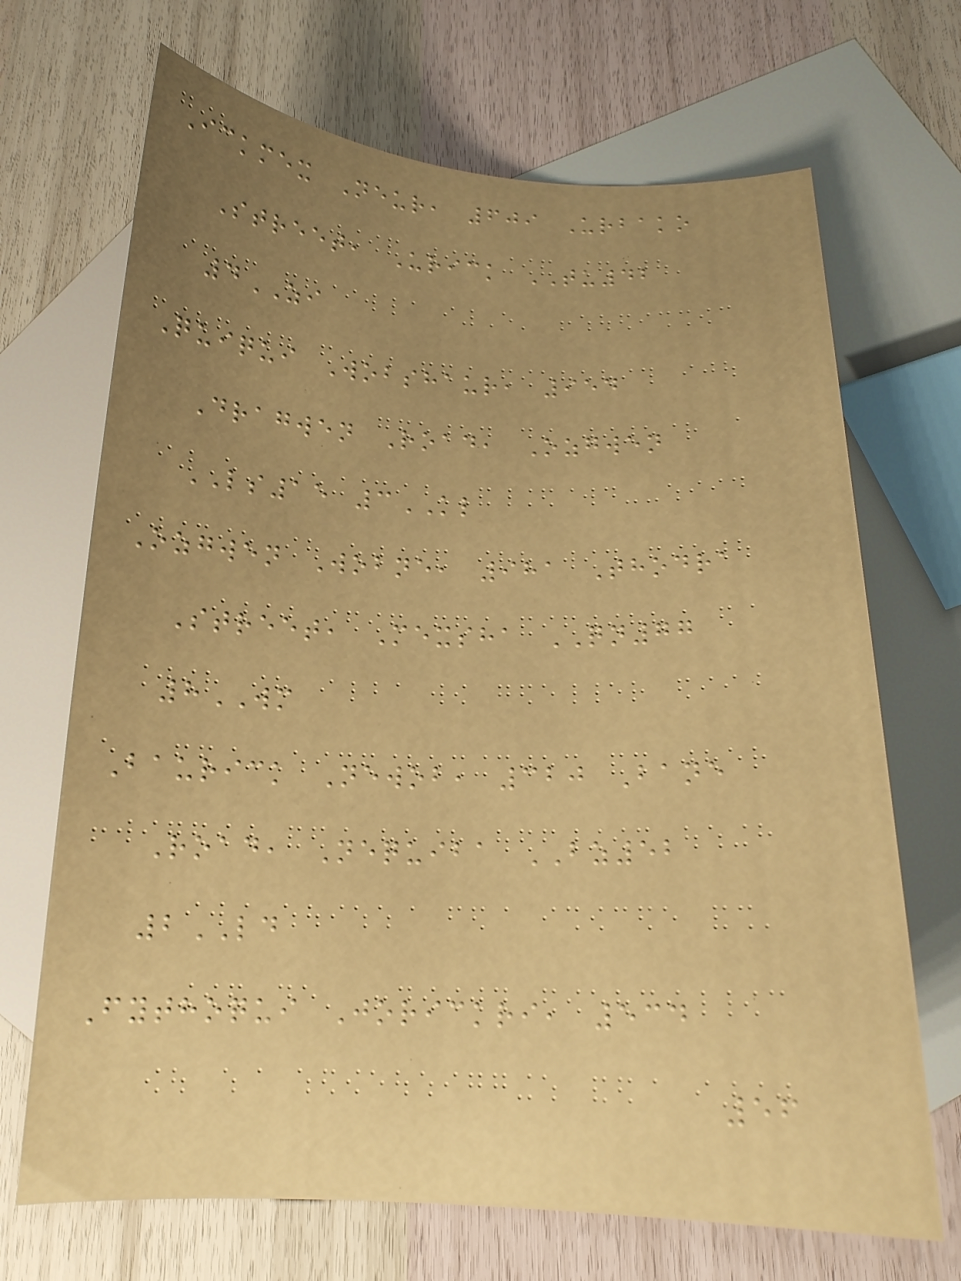Ickmex Neur, 609 Urbako
Street, Urick TU42
4ZI
Quiqui Wobshaur, 954
Dragwen Road, Ozgwen
LS15 3KL
Ozgwen Wobne, 981 Thodra
Street, Mexsha QN77
8WM
Baurick Newob, 320 Bane
Road, Nequiba BZ52
2LD
Fythoqui Jorickri, 534
56
